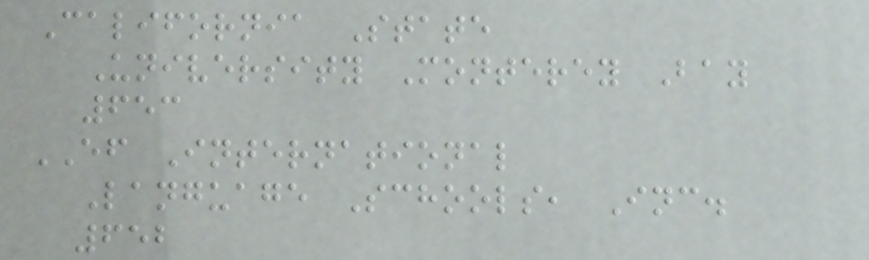California State
University Monterey Bay
653
EF International
Language Schools, Inc.
652
